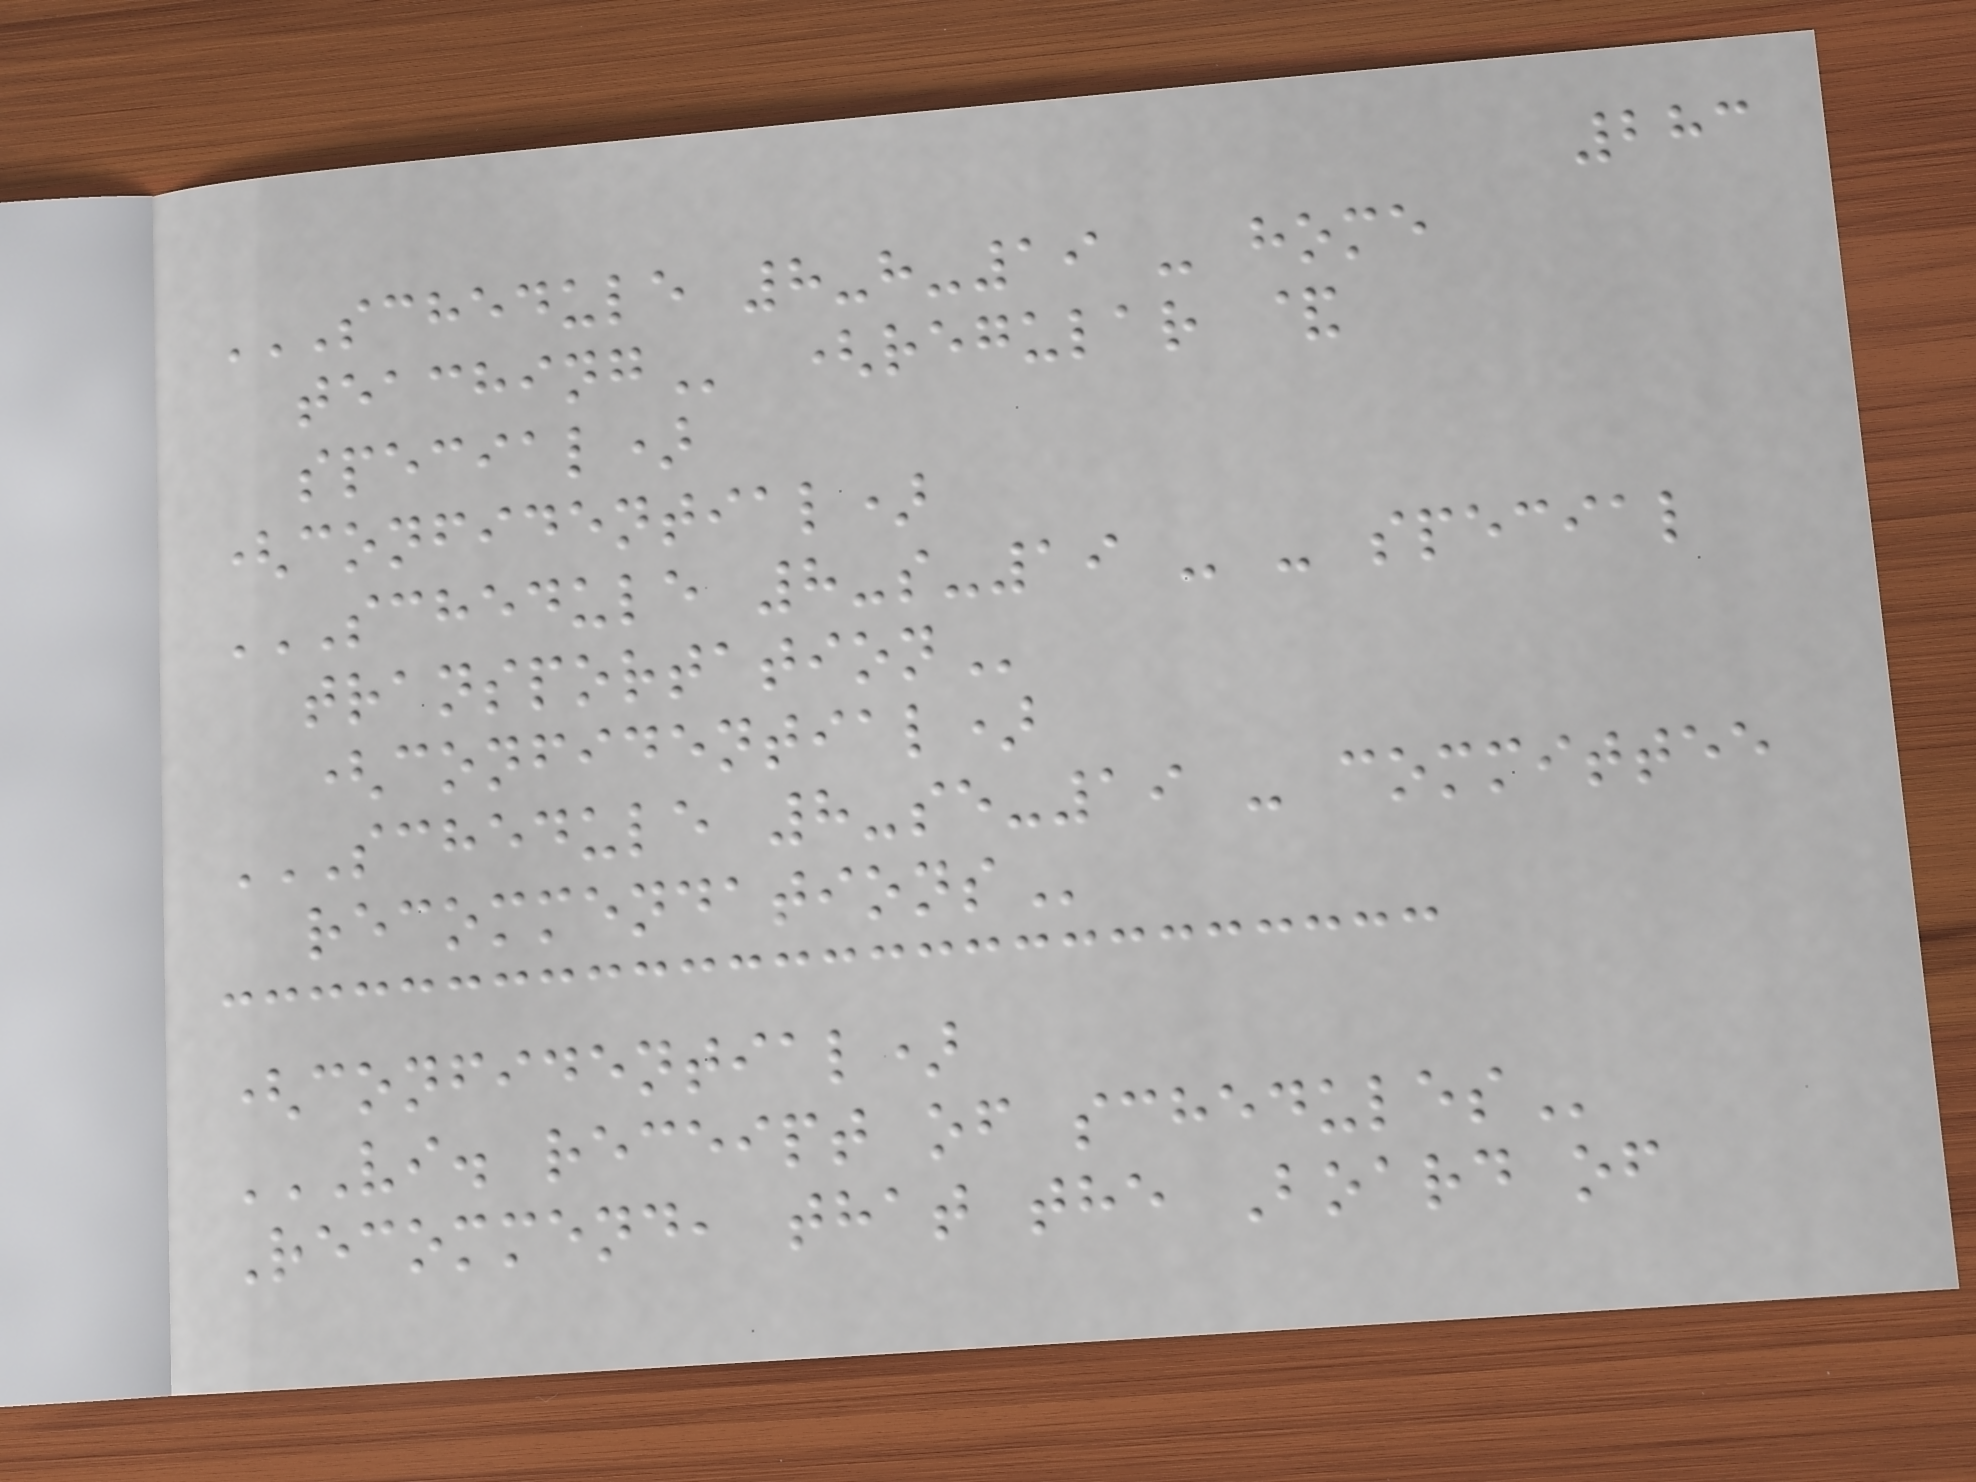283
SCHEDULE 8-H-19 - HOME
TEACHING (regular &
special)
(confidential)
SCHEDULE 8-S-19 - - SPECIAL
TRANSPORTATION
(confidential)
SCHEDULE 8-SE-19 - COMMITTEE
RECOMMENDATIONS
(confidential)
VI. RECEIPT OF SCHEDULES
Recommend, that the Board of
